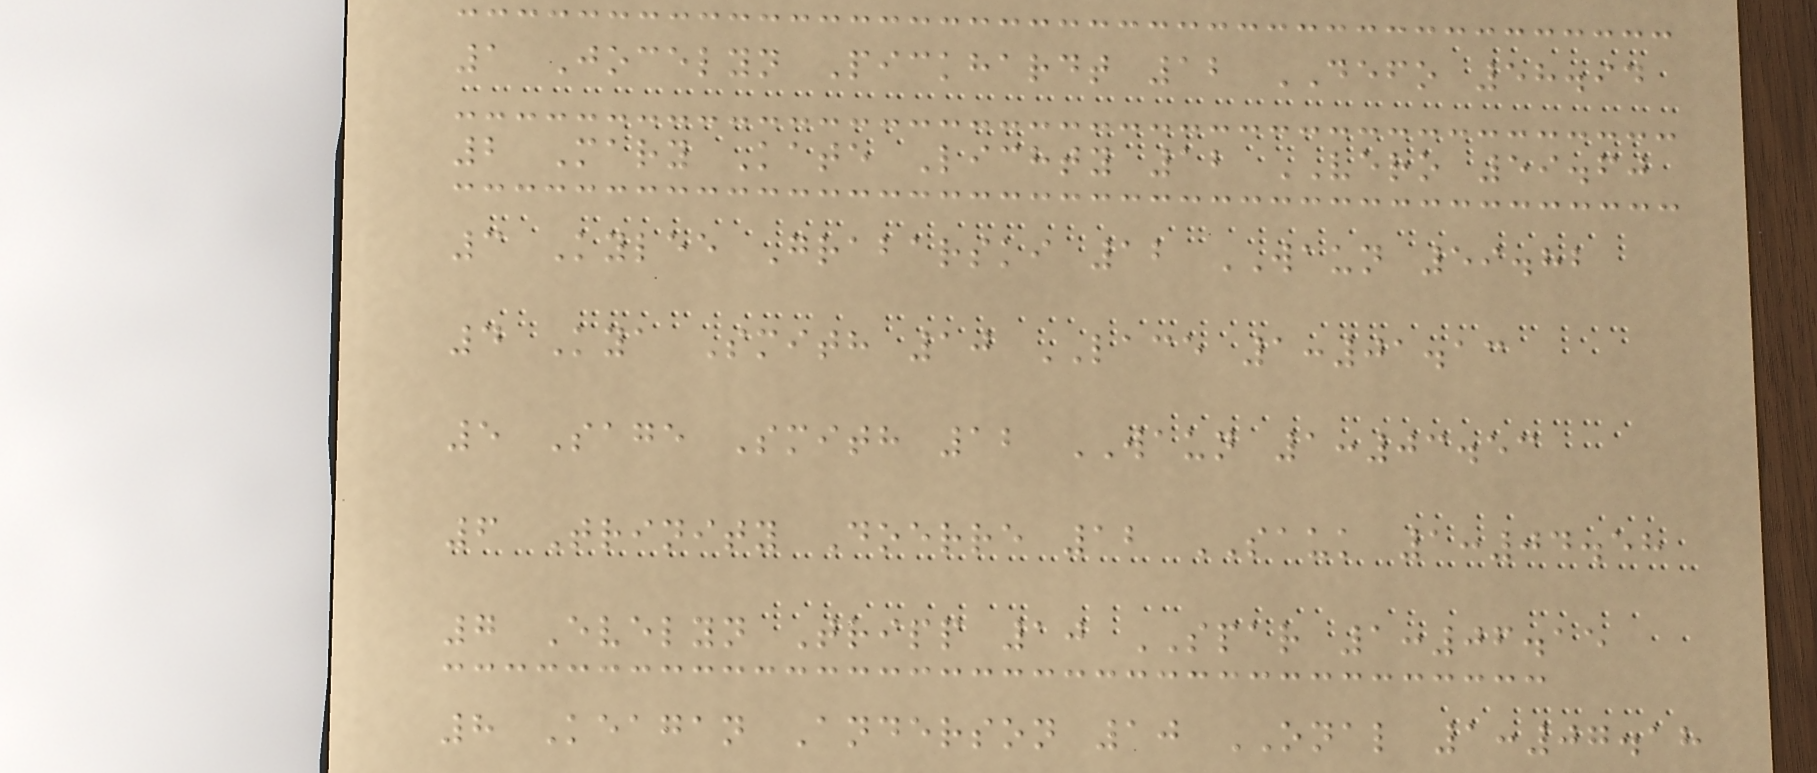1 Jocelyn Pickhardt 12 DEFO 58.94
2 Mary Kate Lichty 12 VERO 59.60
3 Kylee Grabarski 12 WAUN 59.82
4 Kya Smith 10 LACE 1:01.13
5 Sage Smith 12 WAUN 1:03.53
6 Trinity Doerre 12 SAUK 1:04.58
7 Evelyn Tripp 10 SPAR 1:06.15
8 Keagan Anderson 10 ONAL 1:07.18
